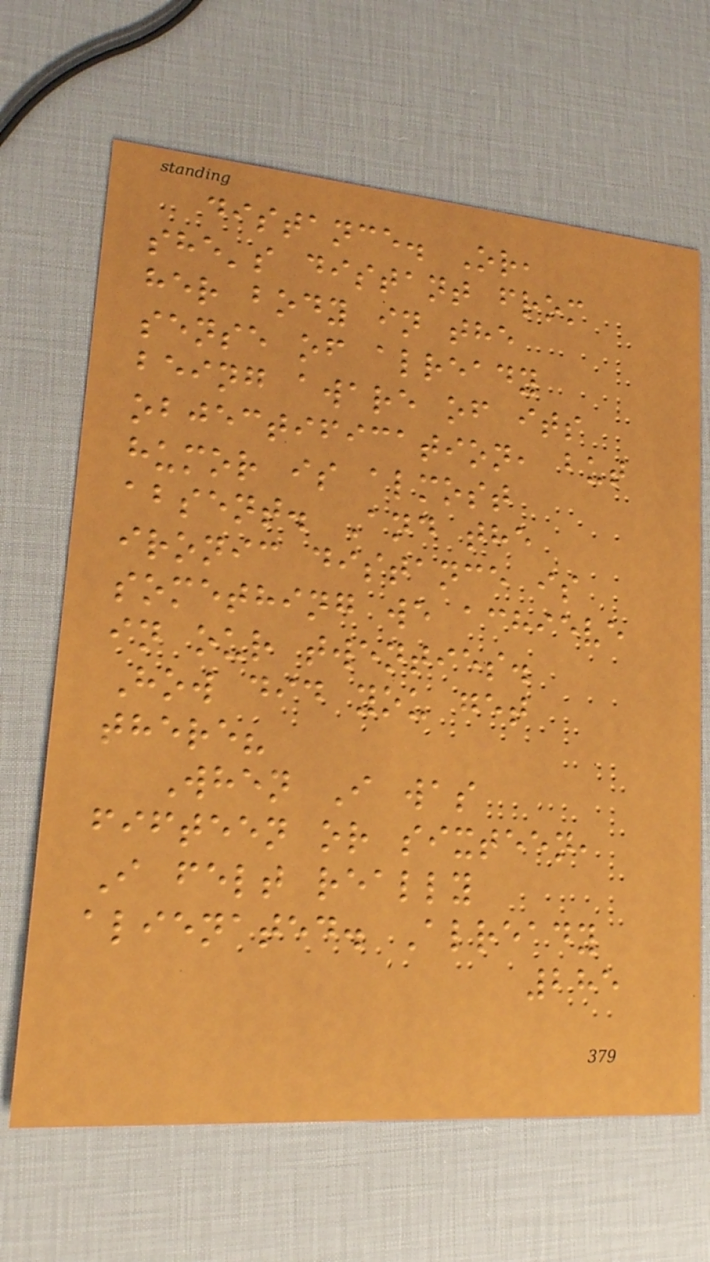distance. Or,
she's distant from
her body in the
sense of already
being aware of its
objectification, but
humor is almost
absent. And the
ironic distance is
something we achieve
in our twenties.
How did you get
there?
When I was
fifteen or sixteen,
I felt really
alienated. Already
285
